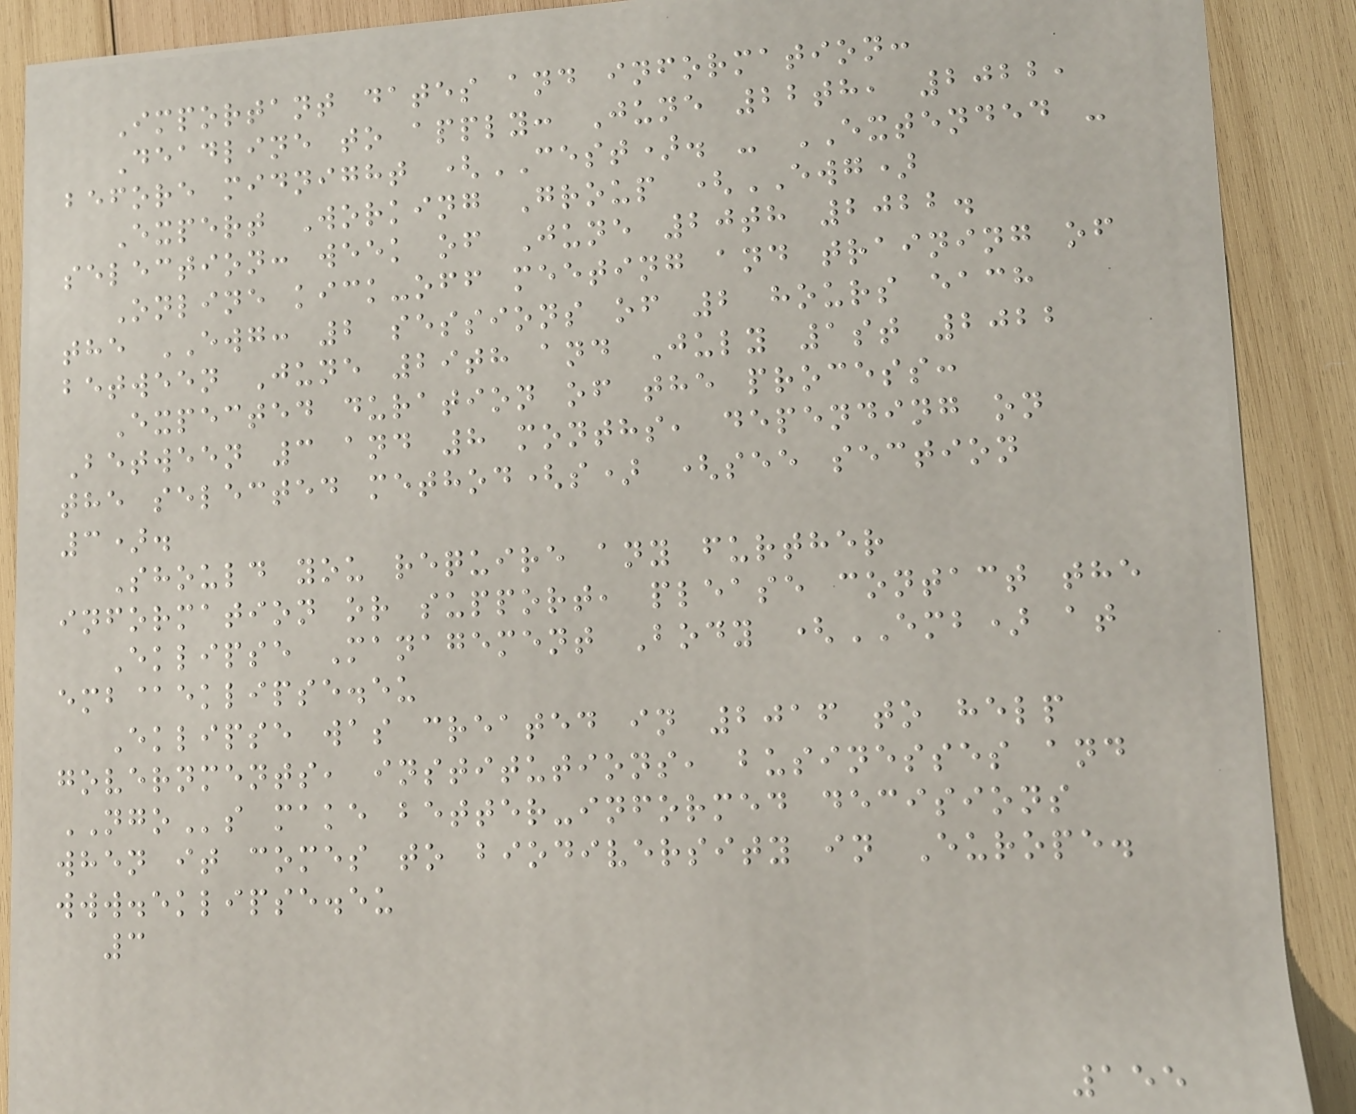Important dates and information:
Deadline to apply: June 22th, 2022,
before midnight (CEST). - EXTENDED -
Expert Working Group (EWG)
selection: week of June 20th 2022.
Online kick-off meeting and training of
the EWG: 2 sessions of 2 hours each
between June 29th and July 1st 2022
Expected duration of the process:
Between 3 and 8 months, depending on
the selected method(s) (see section
3).
Should you require any further
information or support, please contact the
Eklipse Management Body (EMB) at
emb@eklipse.eu
Eklipse was created in 2016 to help
governments, institutions, businesses and
NGOs make better-informed decisions
when it comes to biodiversity in Europe.
www.eklipse.eu
3
155
